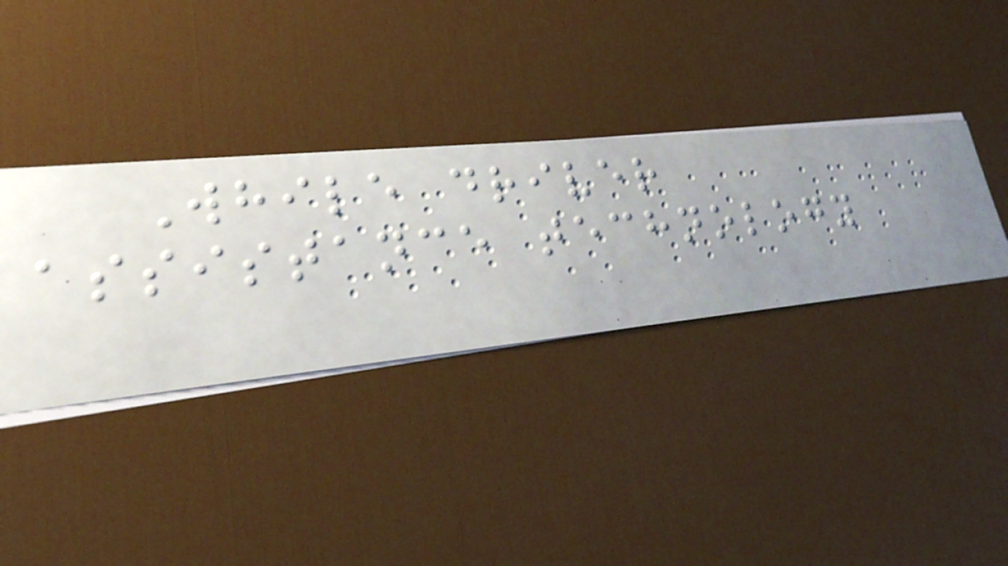While driver
assistance technology
